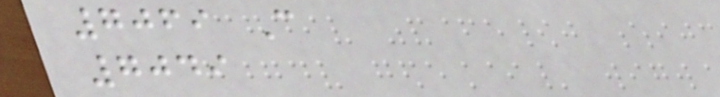7069 C
7049
